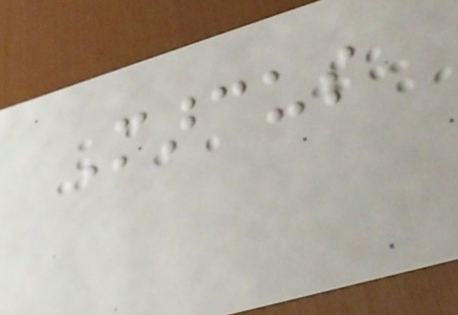Marcus
